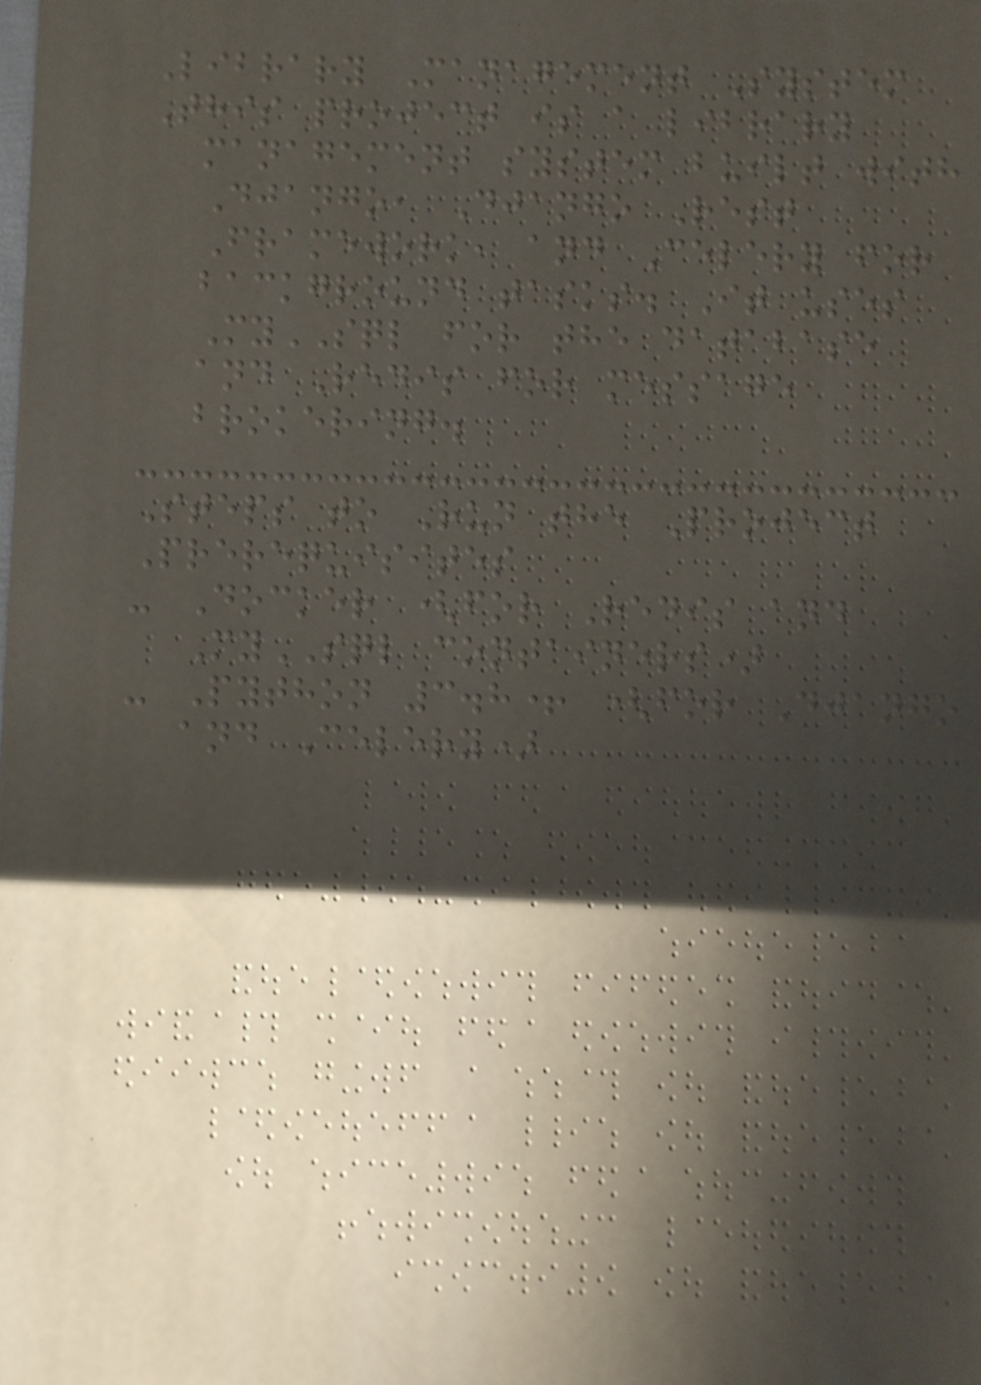Library Management System
This project is a library
management system built with
Django, Django Rest
Framework, and Celery for
background tasks. It uses
MySQL for the database
and Redis for message
brokering.
Steps to Run the Project
Prerequisites
- Docker (for Redis and
MySQL containers)
- Python 3.8+ (for Django
and Celery)
